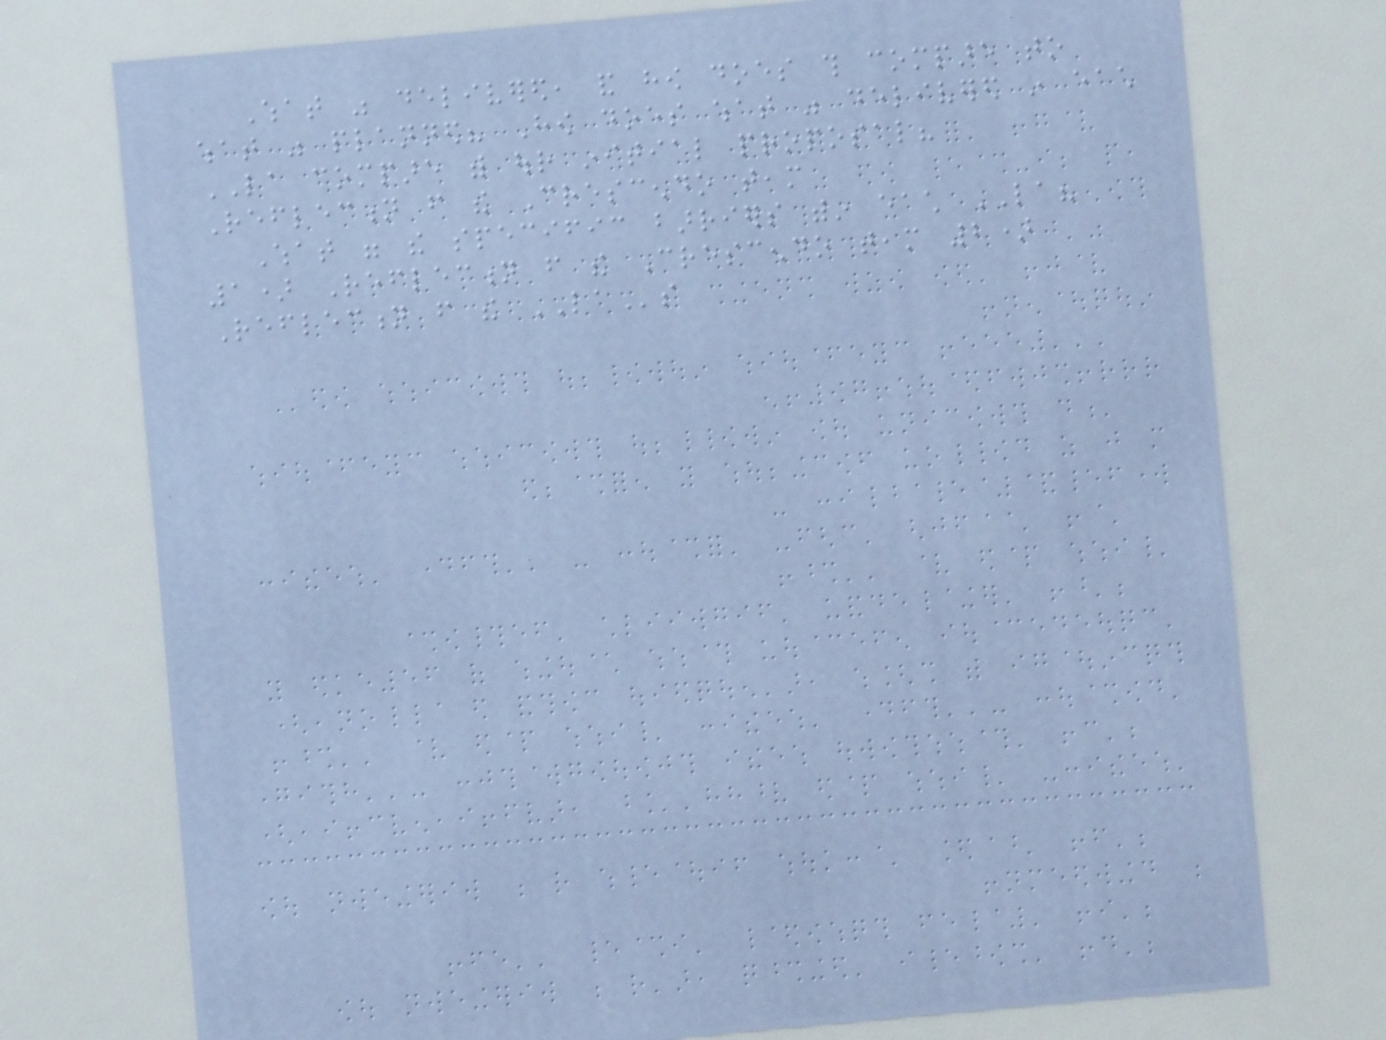What was delivered, and how does this compare to
what was planned? How does what was delivered in each
LA compare with our initial proposal?
Reflection from the Crescendo team
What were the specific barriers within each LA?
1) Reflection from the Crescendo team 2)
Reflection from the LAs
